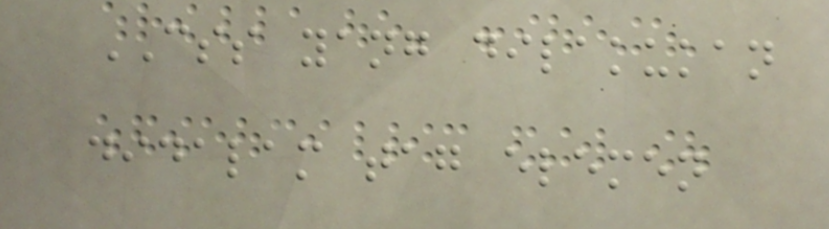CSS yang dilakukan
didalam tag elemen
